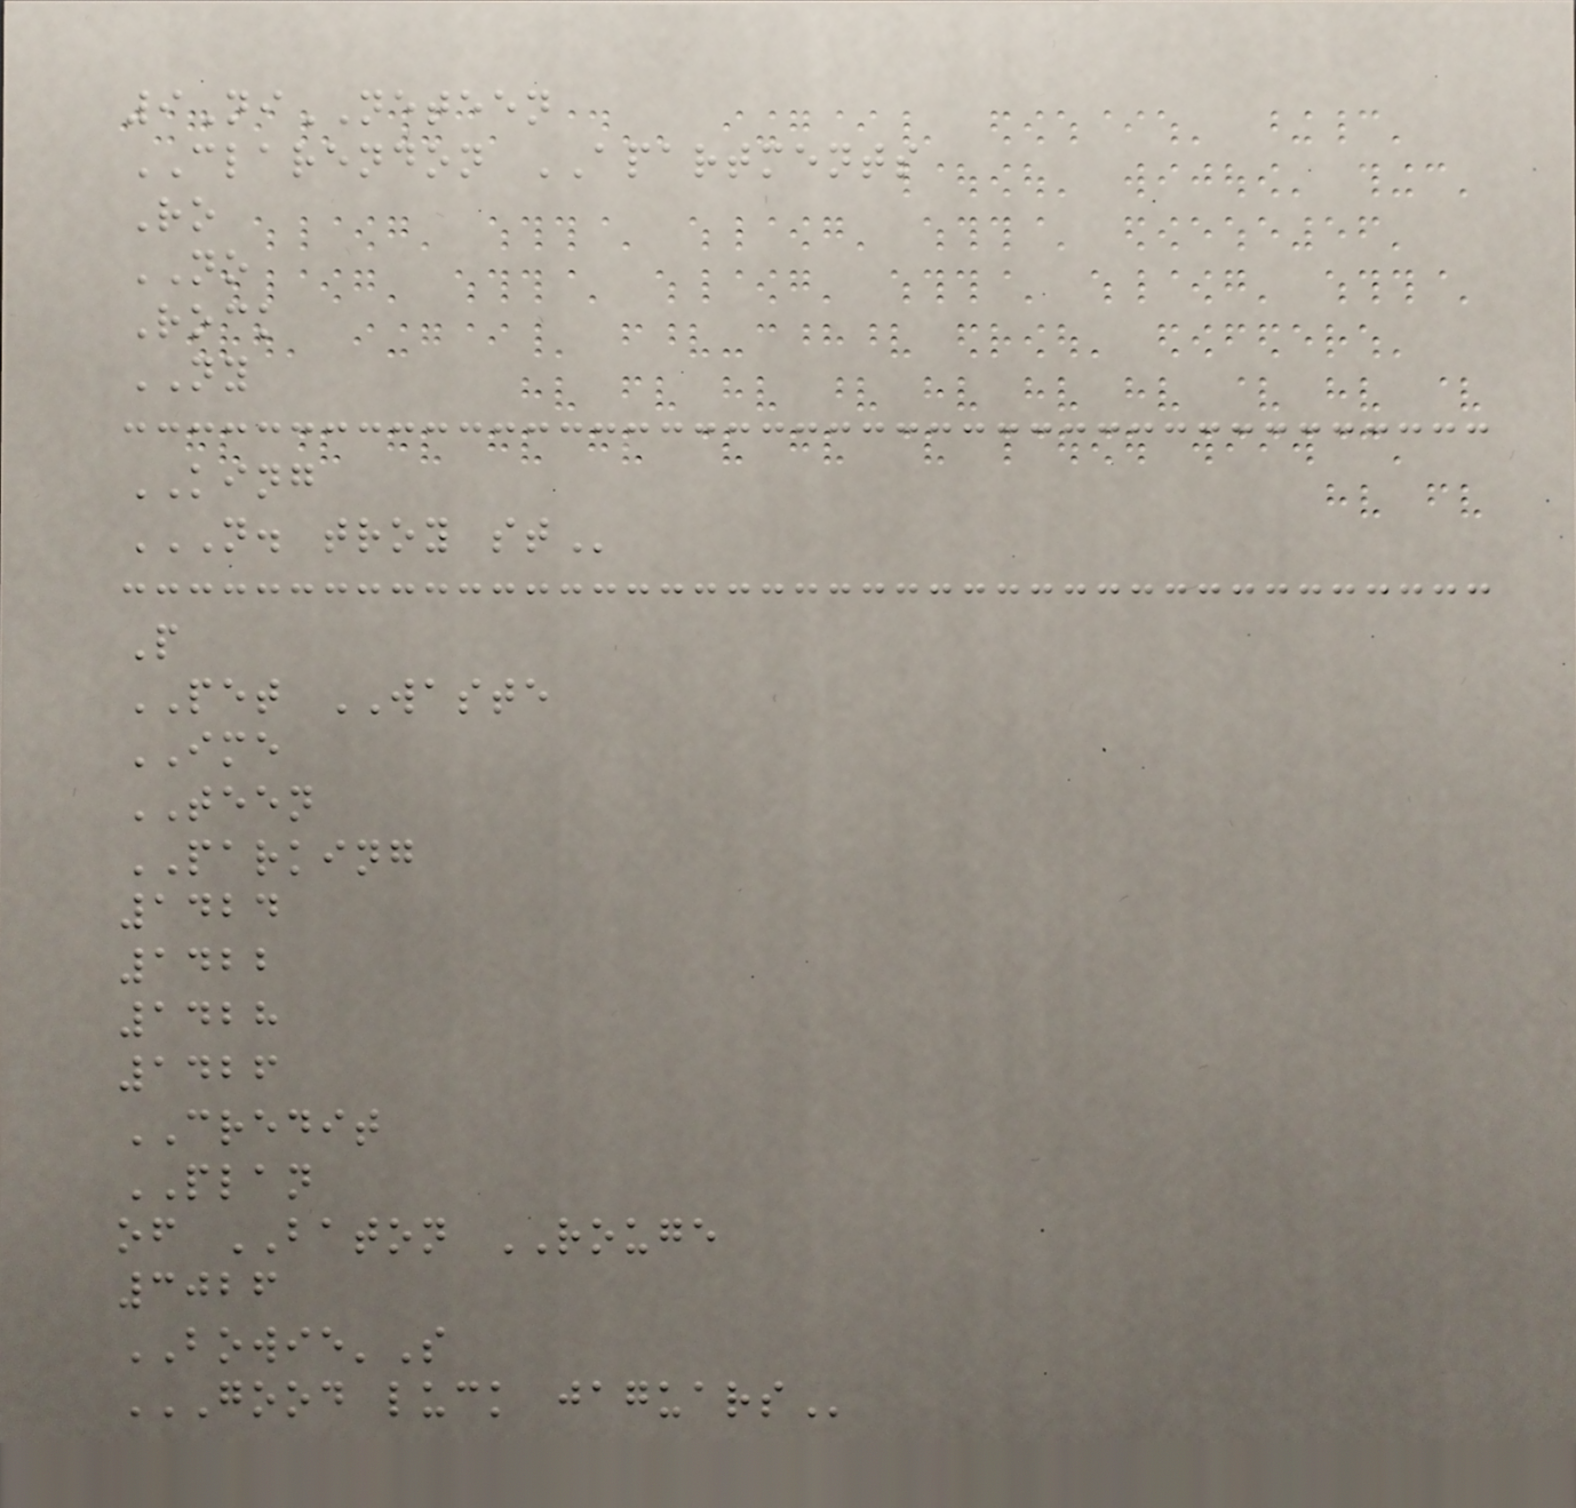9NiNETEEN
CLARENDON APARTMENTS
Ro
NO
Rock
NY
KING
N. TROY ST
P
PET WASTE
IME
TEEN
PARKING
1424
1422
1428
1426
CREDIT
PLAN
of BATON ROUGE
3026
BOWIE'S
GOOD LUCK JAGUARS
